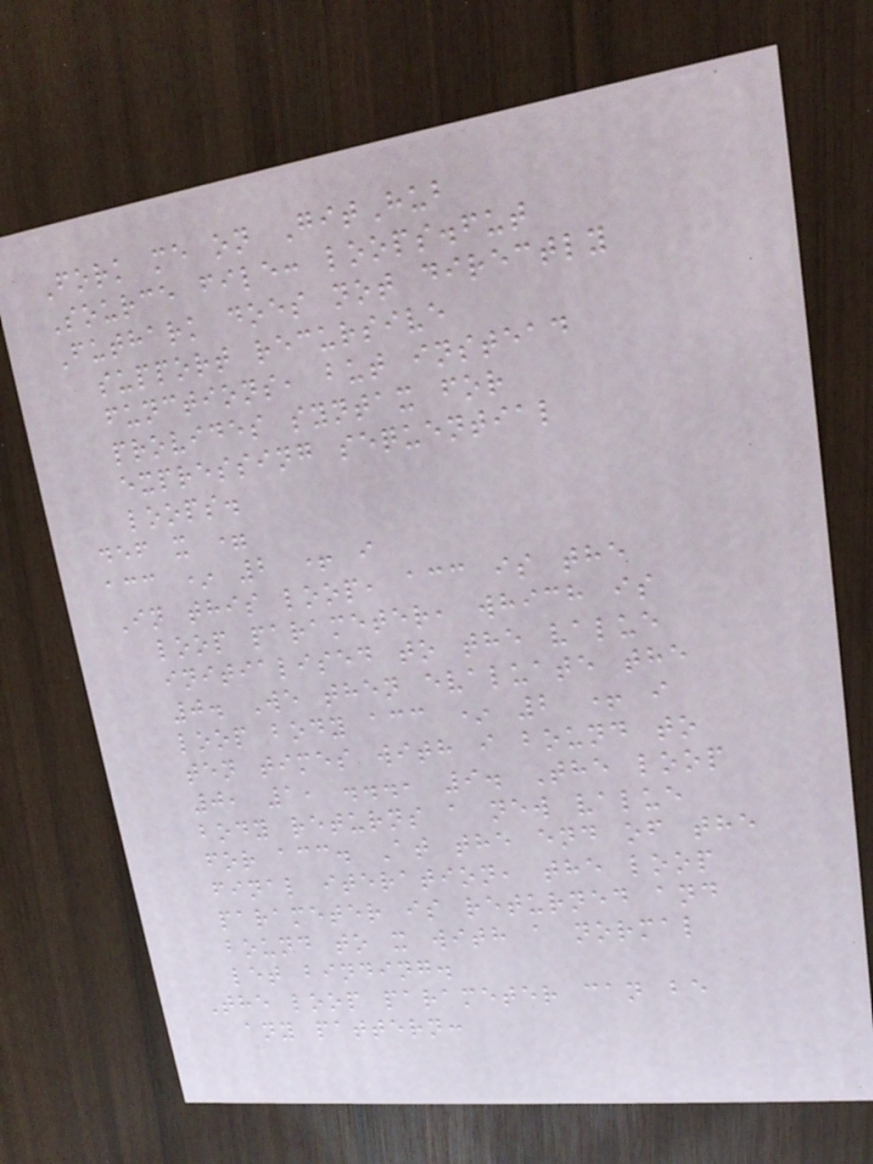Fork me on GitHub
Source file: loops.fut
Futhark does not directly
support recursive
functions, but instead
provides syntax for
expressing sequential
loops.
def x =
acc * 2 + i
In this loop, acc is the
loop parameter, which is
initialised to the value
0. We then evaluate the
loop body acc * 2 + i
ten times with i bound to
0, 1, ..., 9. The loop
body returns a new value
for acc. At the end of the
final iteration, the loop
parameter is returned and
bound to x with a normal
let binding.
The loop parameter can be
any pattern:
